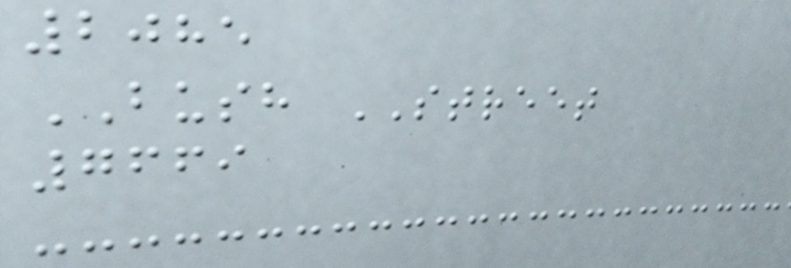2085
BUSH STREET
7669
